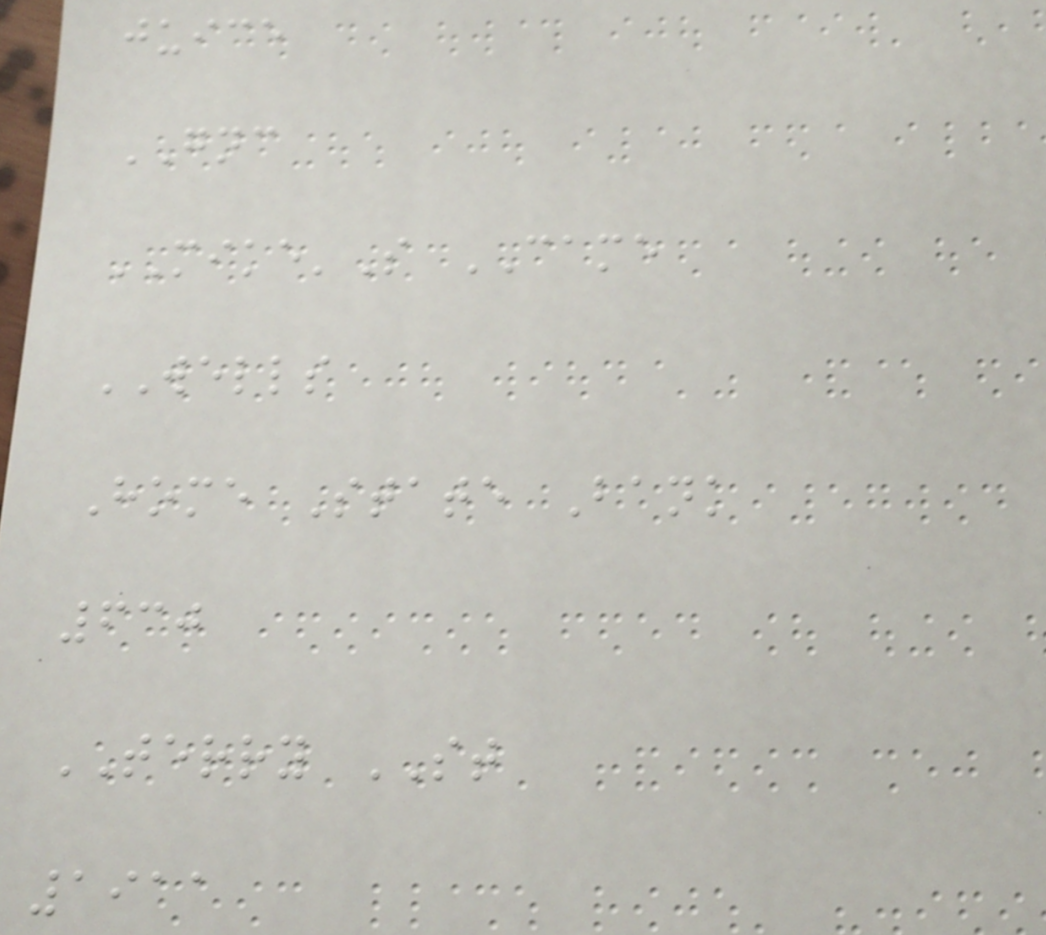juice
GNC
MIKE'S CAME
WELLS
Home State Bank
630
TERRY ST
1911
